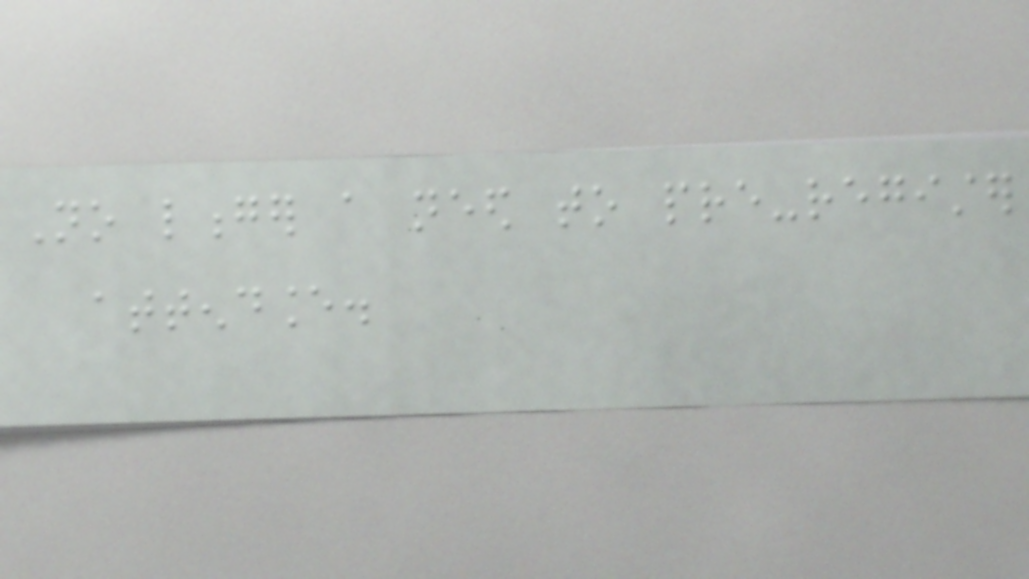No longer a need to pre-register
attendance.
